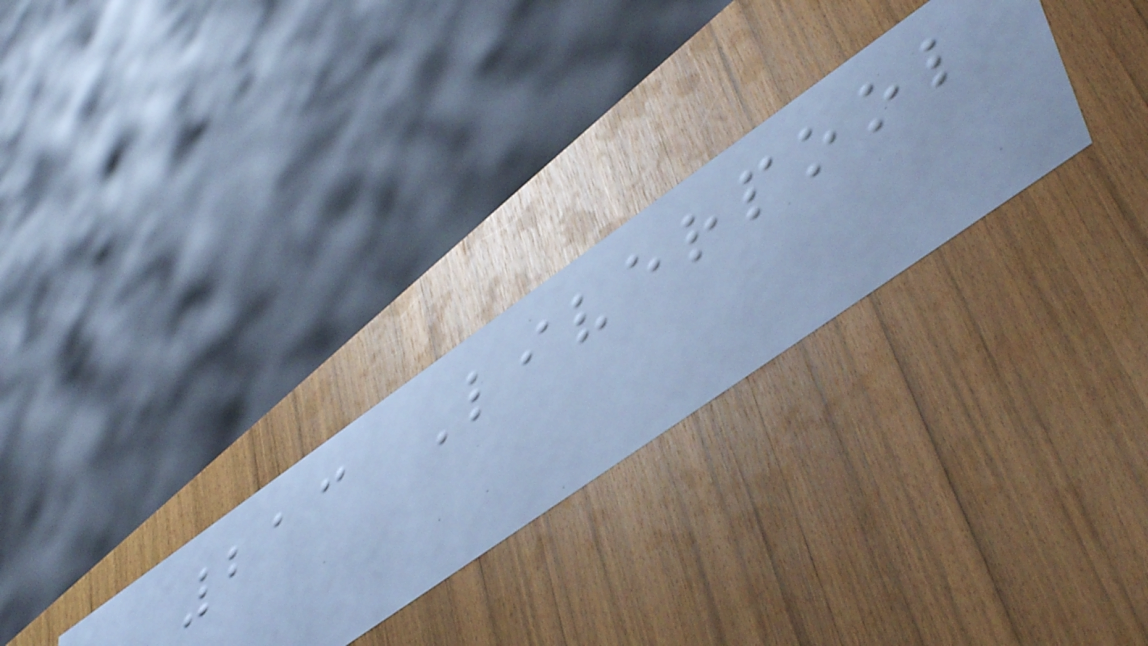213 Liverpool
